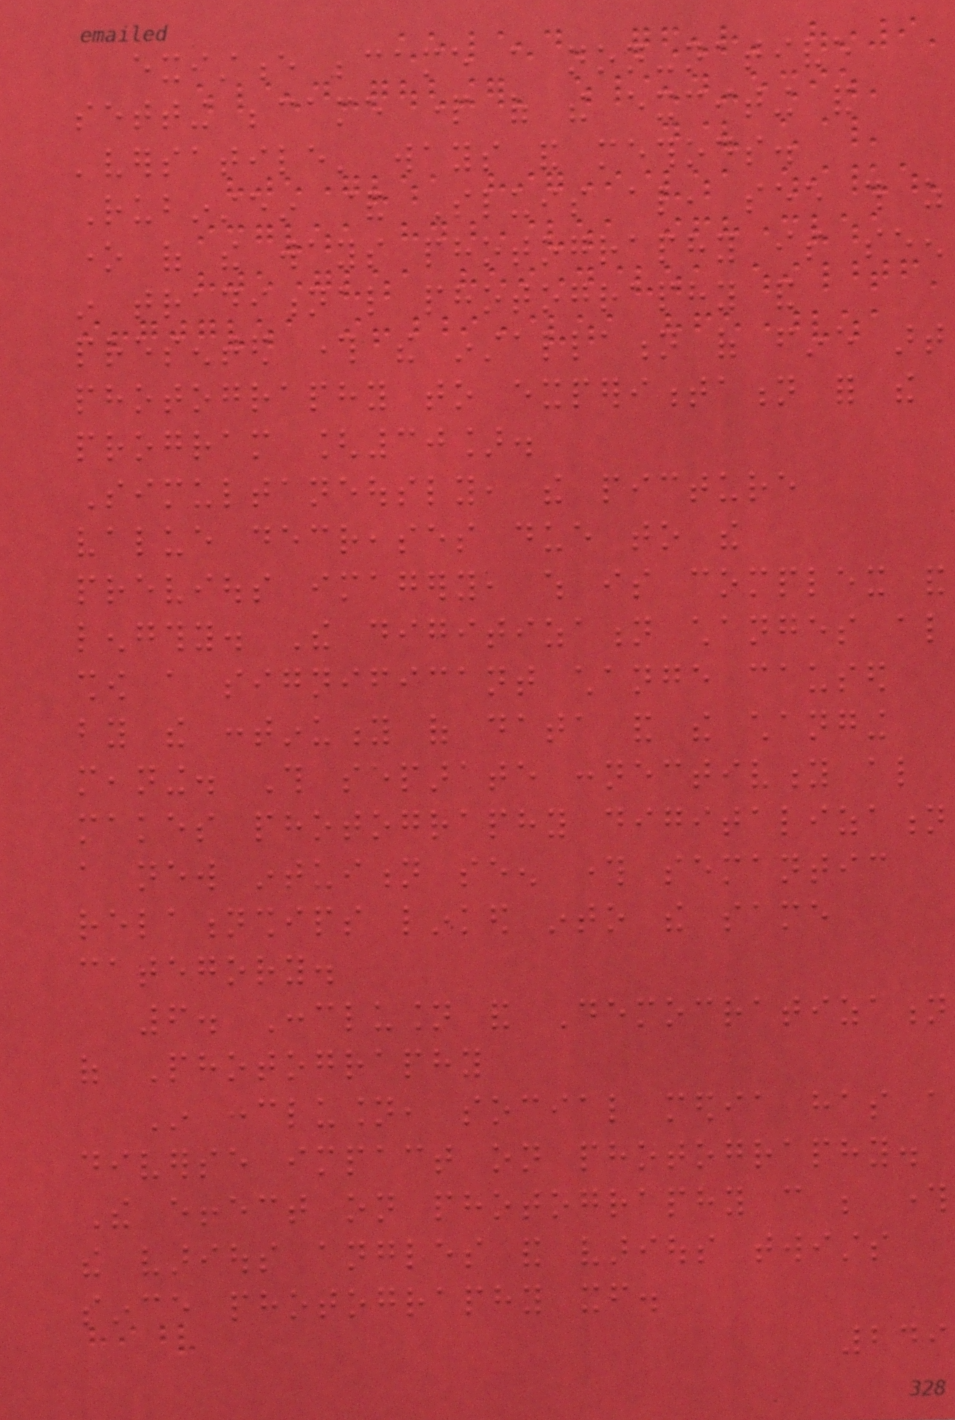existence became a non-native
setting became part of the exciting and
'versatile' ways and methods.
Rubinstein & Sluis also, see this as
one of the ways photography is seen
in traditional photography and
presented through the installation of fine art
photography to experimentation for the
program [30].
Simultaneously, the picture
value decreases due to the
previous imagery, which is complex and
lengthy. The digitization changes also
show a significant change caused
by the continuity of data and the changing
meaning. This separate connectivity also
makes photography digitalization
a new intuition seen through semantic
relationships linked into the same
category.
6. Conclusion and Democratization
of Photography
In conclusion, social media has a
diverse impact on photography.
The effect on photography can be through
the various angles and various twists
since photography itself.
249
